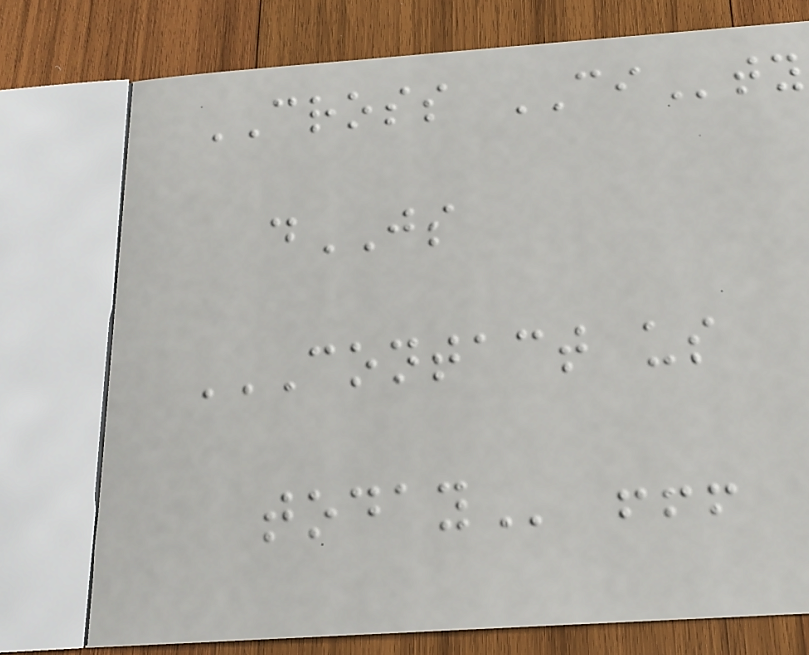CROSS CIty
dJS
CONTACT US
TODAY !!!
